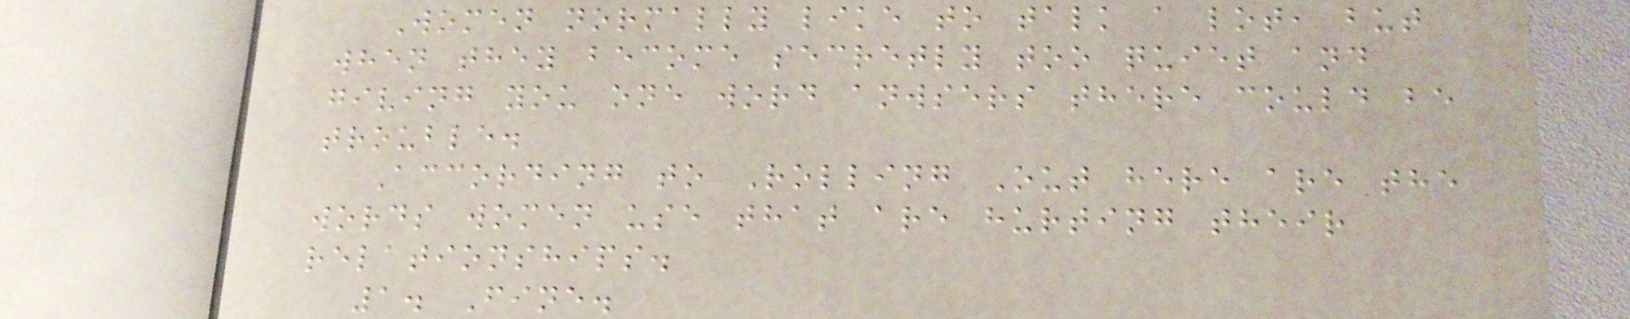Women normally like to talk a lot, but
when they become secretly too quiet and
giving you one word anwsers there could be
trouble.
According to Rolling Out here are the
words women use that are hurting their
relationships.
1. Fine.
